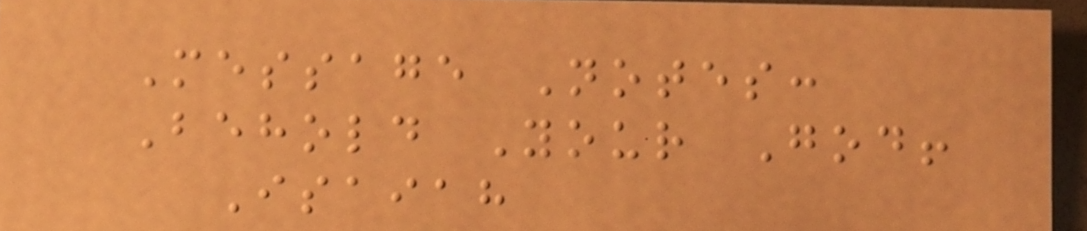Message Notes:
Behold Your God!
Isaiah
